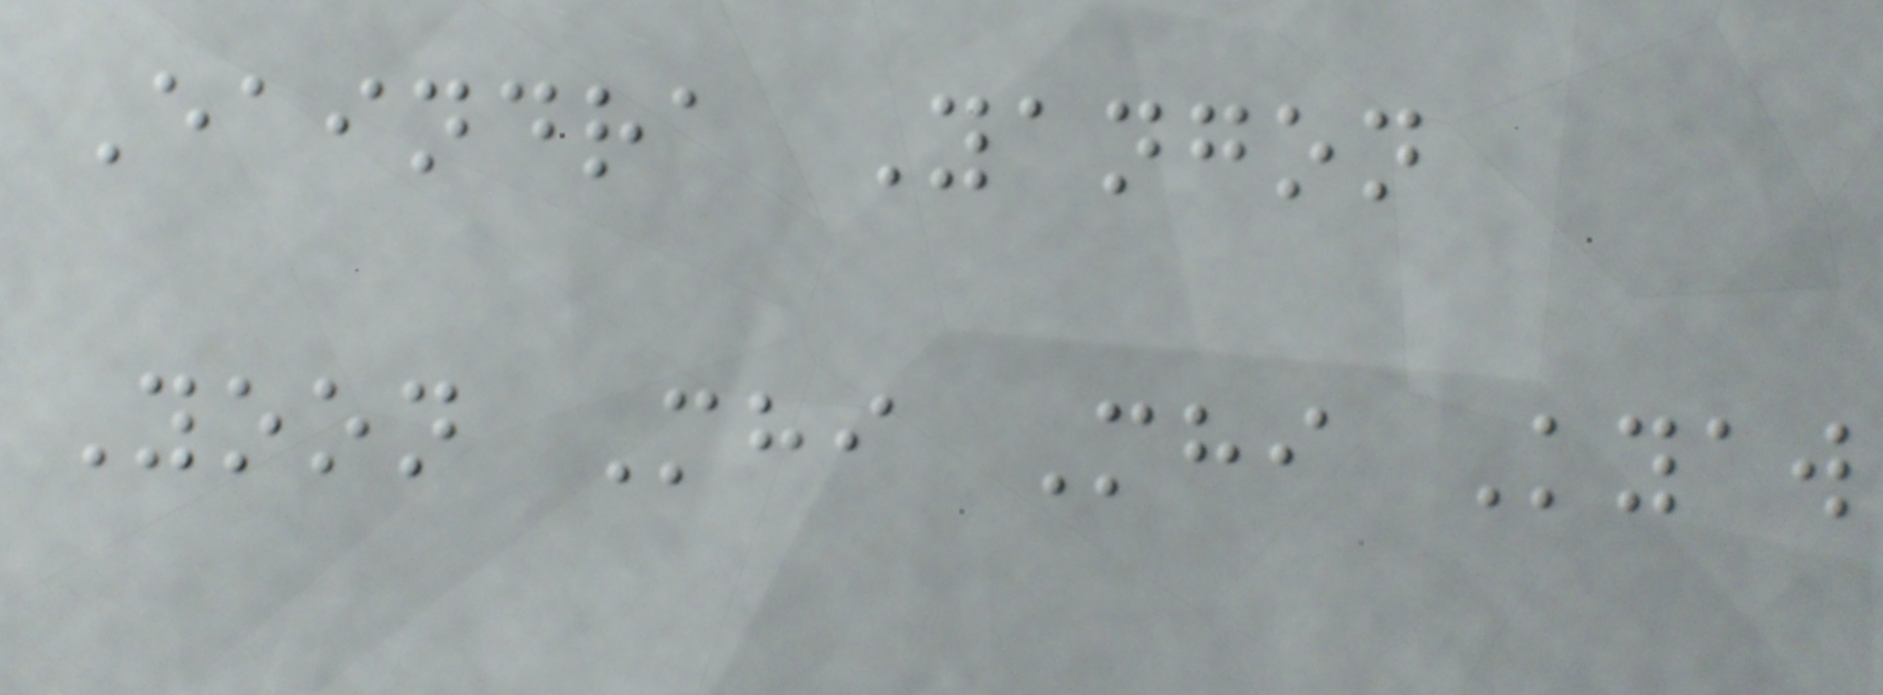Eaindra Yangon
Yoon Mhi Mhi Kyaw
